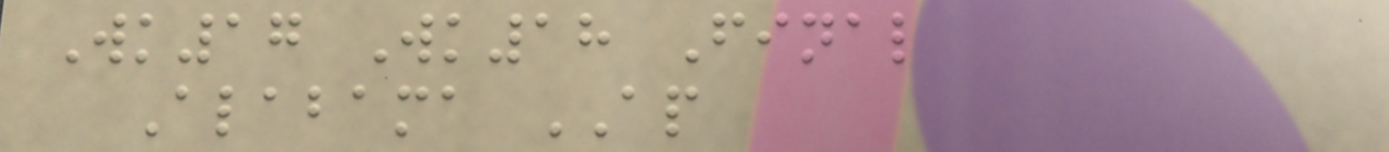Wk17 Wk18 Final
Alabama AP
